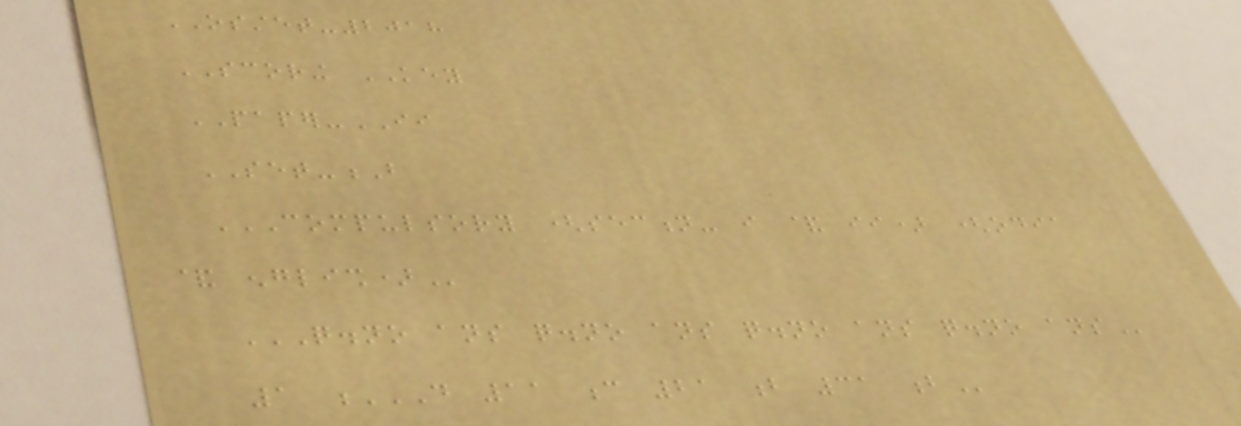OSSTET-2018
SCORING KEY
PAPER-II
SET-B
COMPULSORY (SECTION- I & II) (ODIA
& ENGLISH)
Q.NO ANS Q.NO ANS Q.NO ANS Q.NO ANS
1 D 11 C 21 B 31 B
